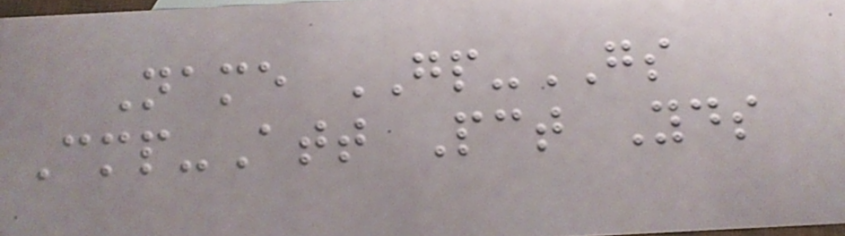Name GP-GS
Cmp-Att Pct Yds
